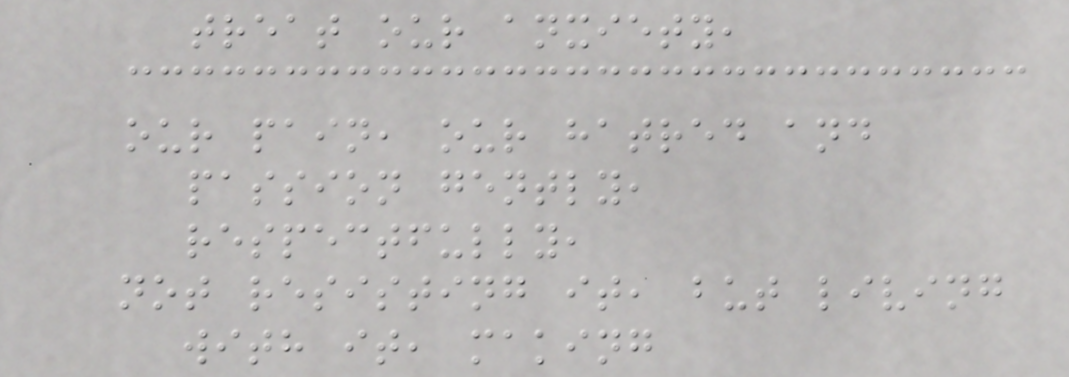treat our anxiety,
our pain, our hatred and
passion gently,
respectfully,
not resisting it, but living
with it, making
